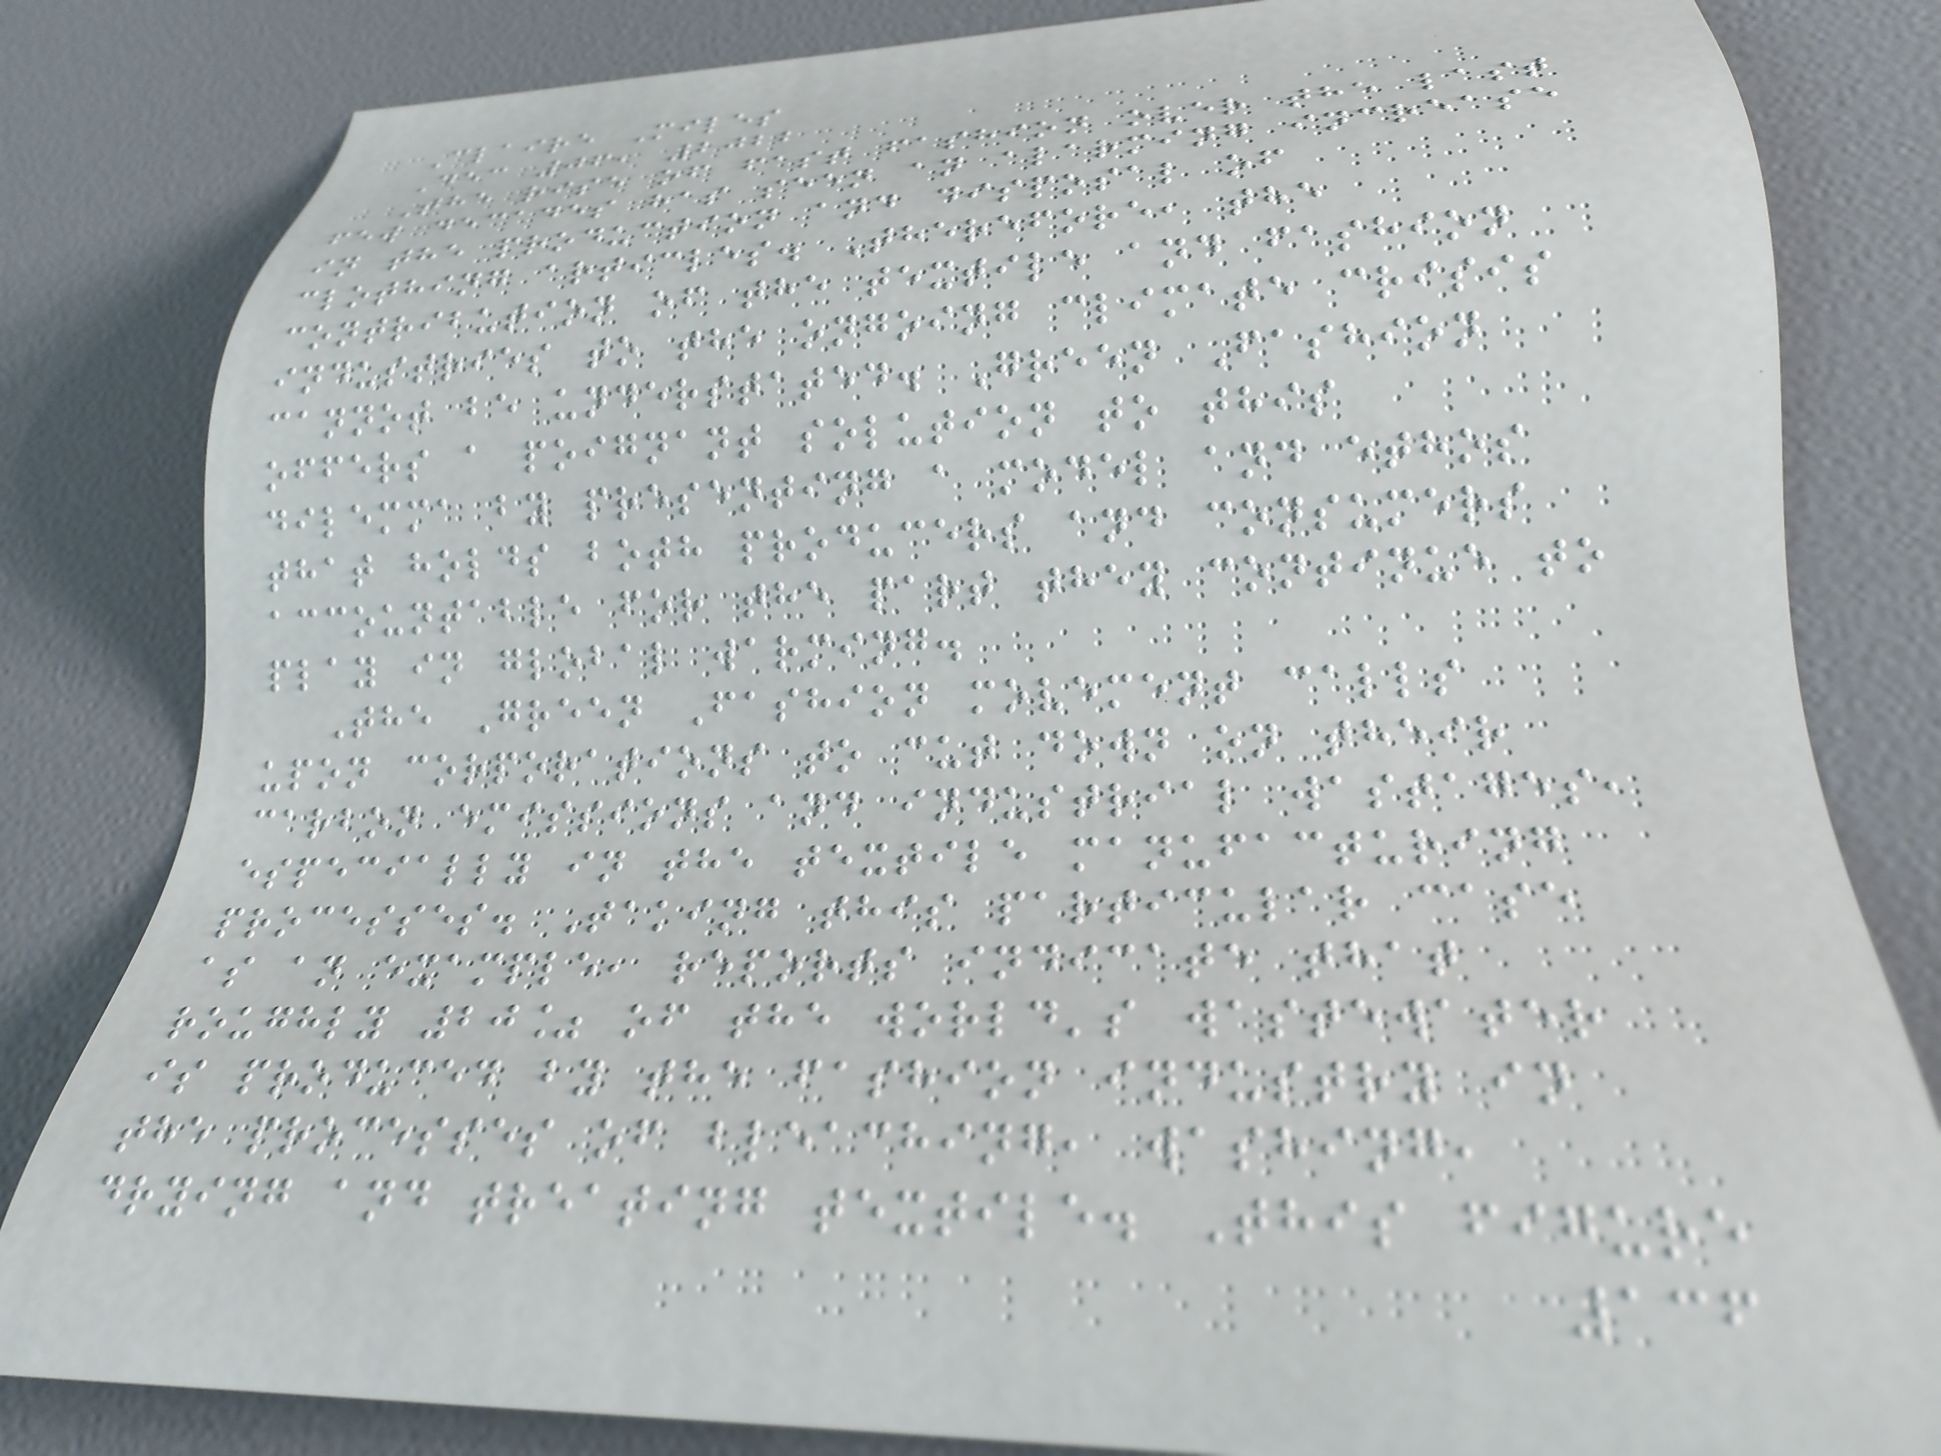Claire Miles
Dec 06, 2022
The rise of fast fashion over the last
few decades has seen an alarming increase
in the production and disposal of
clothing articles. Therefore, the
contribution of the textile and fashion
industries to the ongoing climate crisis
cannot be understated. Green Fashion
offers a poignant solution to this
dilemma by presenting a model and ethos
that holds both producers and consumers
accountable for the part they continue to
play in global warming.
The Green Fashion movement calls
upon corporations to cut down on their
carbon emissions and industrial wastages,
especially in the textile manufacturing
processes. Taking this particular case
as an example, reports indicate that
roughly 20% of the world's wastewater
is produced by the fashion industry in
the processes of bleaching, washing,
drying and treating textile. This figure
136
